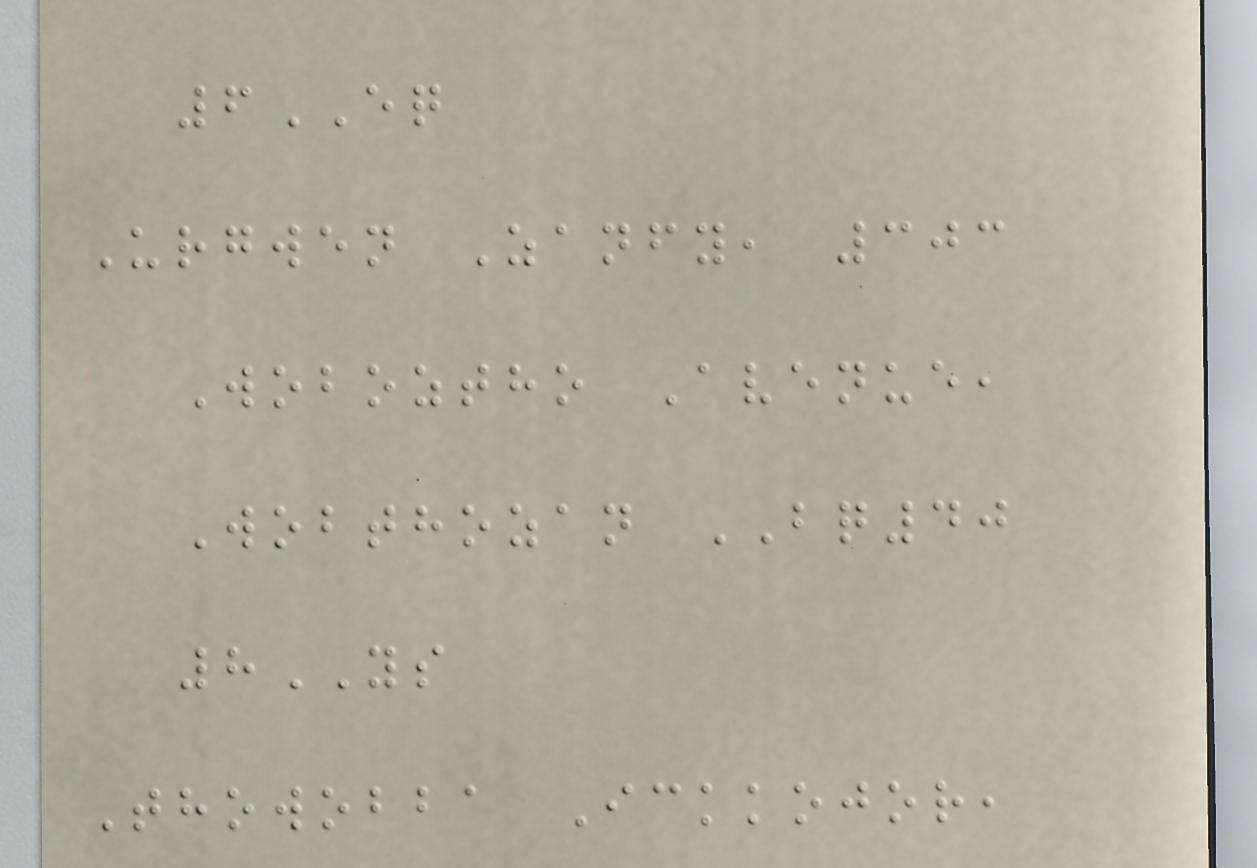6EQ
Urgwen Zanfy, 303
Woboztho Avenue,
Wobthozan BQ40
8YS
Thowobba Ickkojor,
